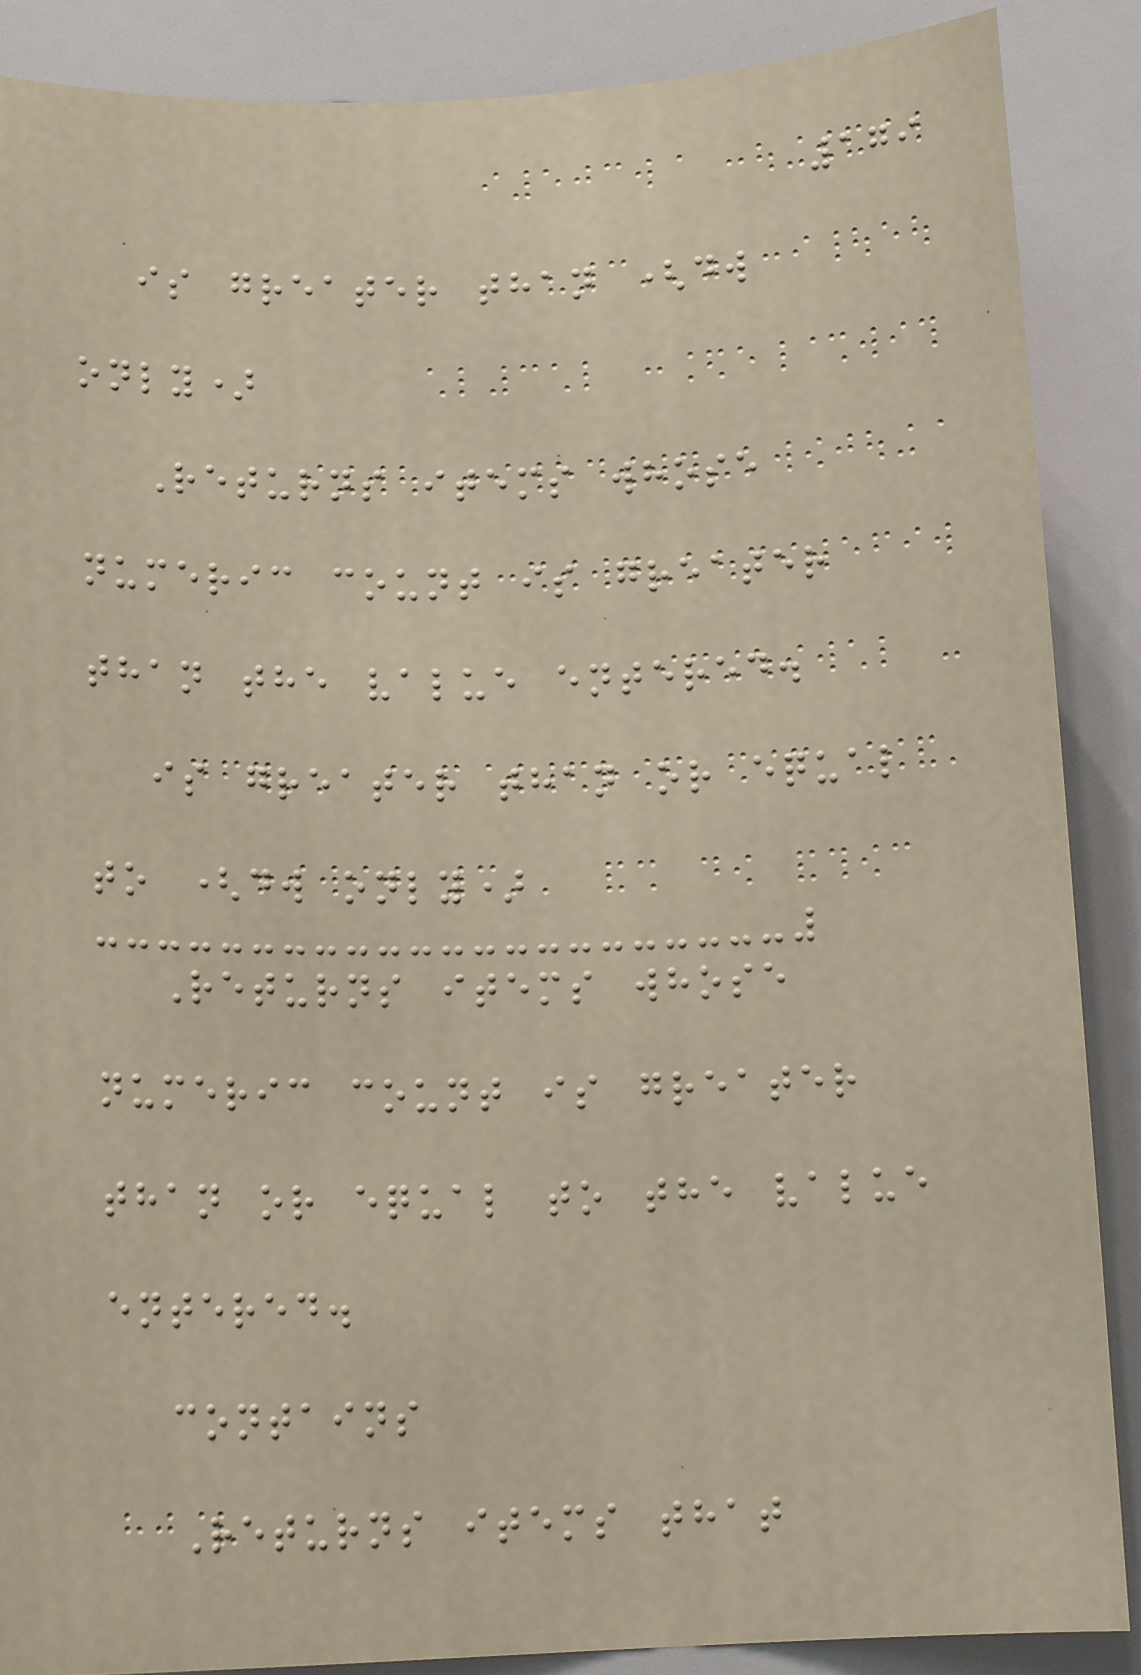179
is greater than (dw
only)
Returns items whose
numeric count is greater
than the value entered.
is greater than or equal
to (dw only)
Returns items whose
numeric count is greater
than or equal to the value
entered.
contains
Returns items that
